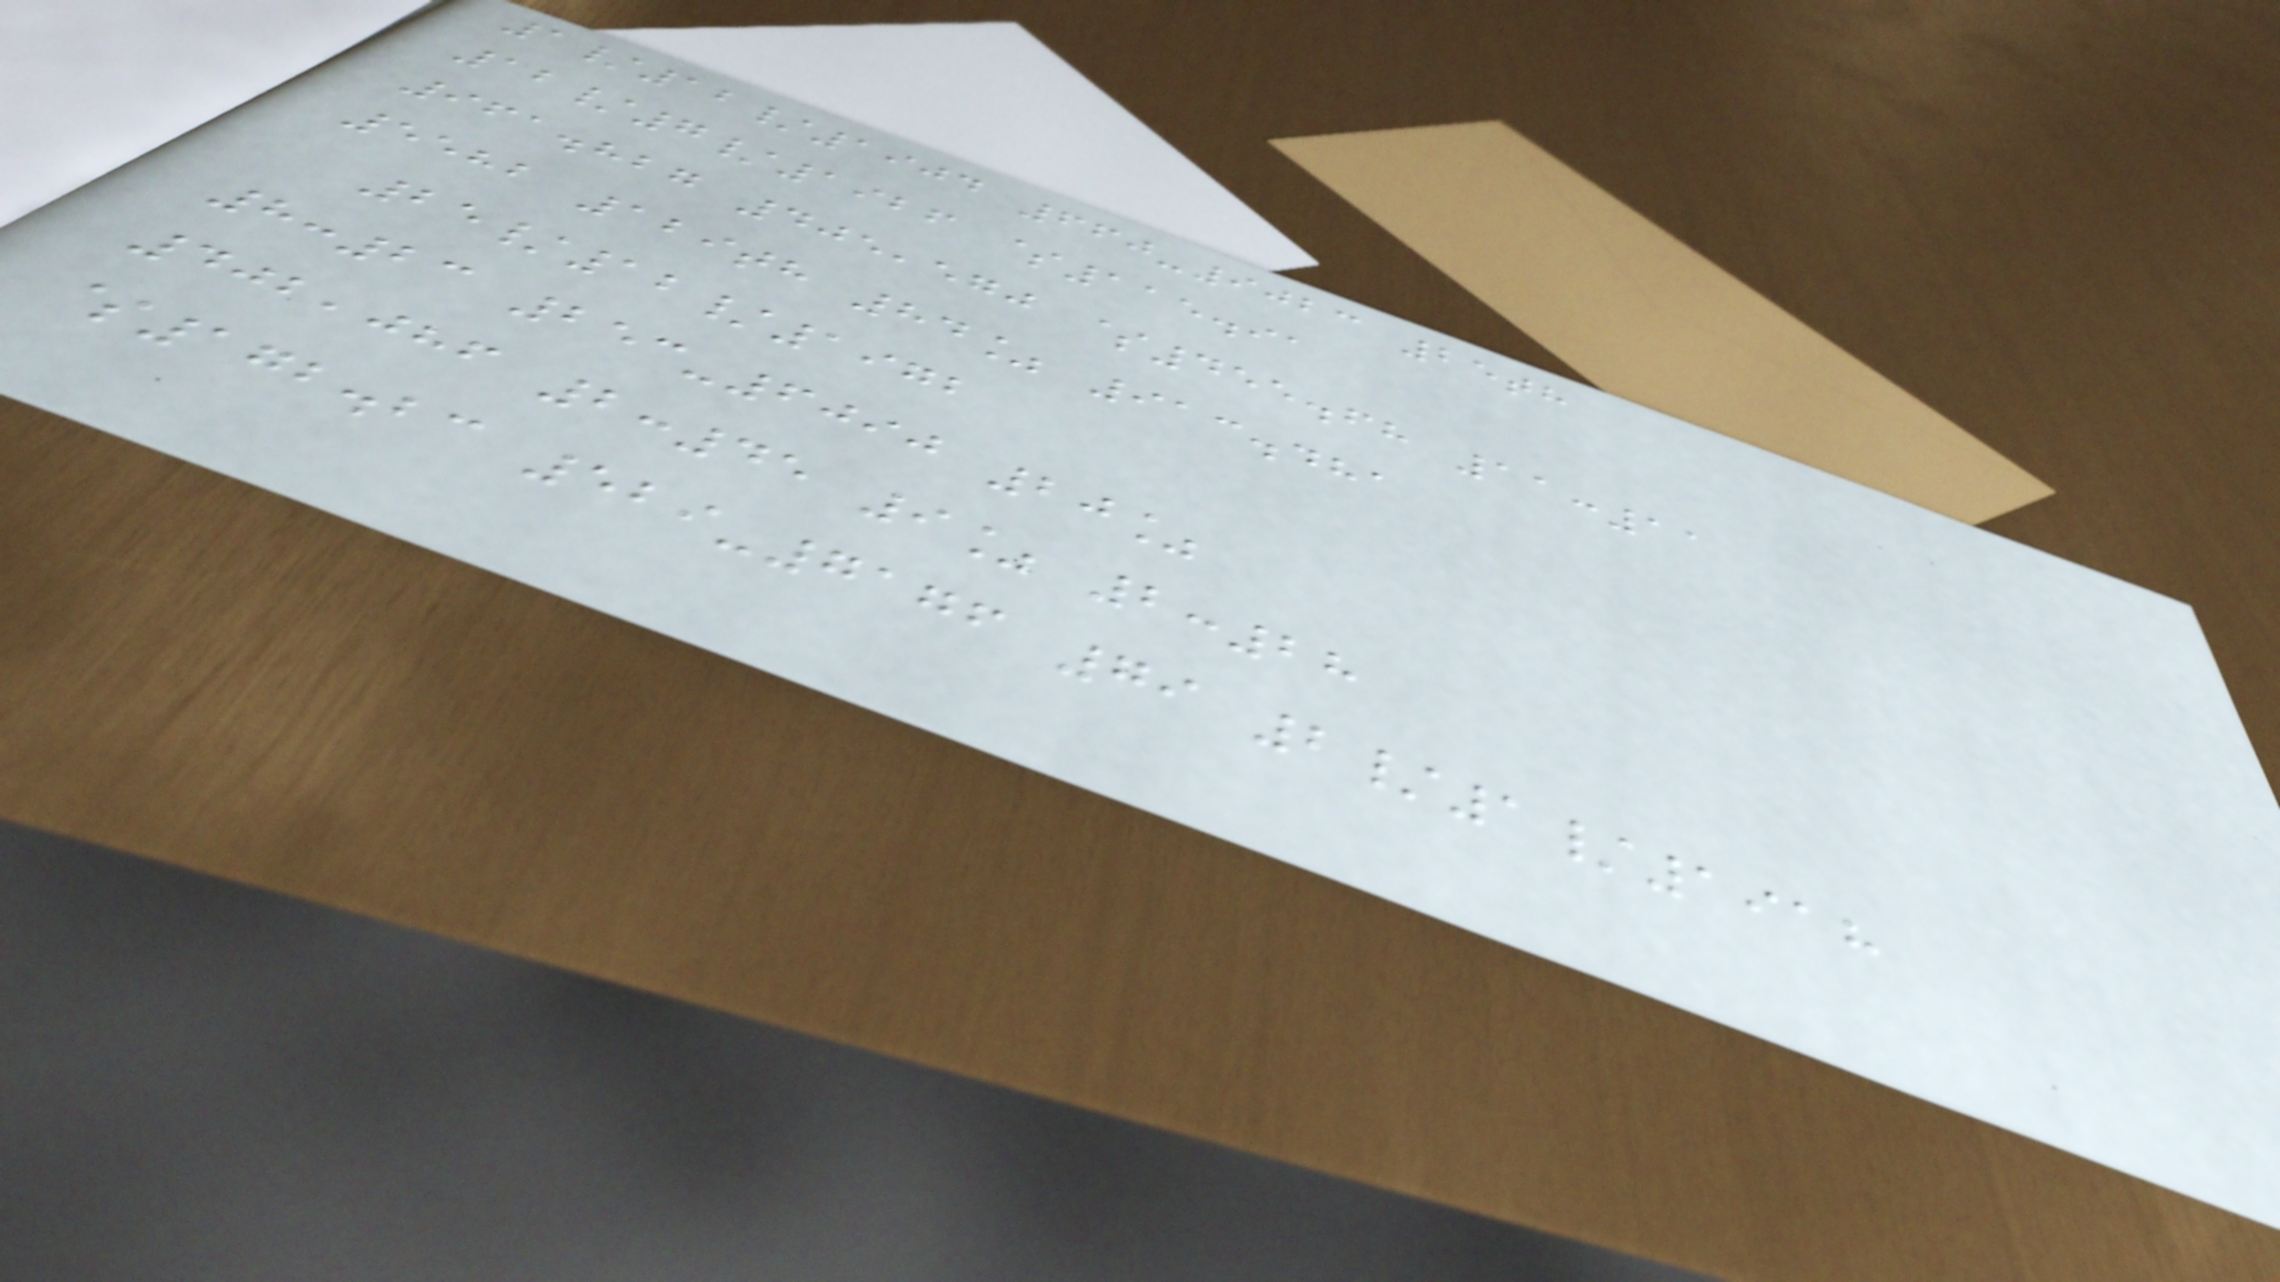1/12/1904 660-9023 25th
12/7/1926 $115.91
961.827 405,570 $455.68 11:11
5582 129th 84% 913.481
25/12/1972
8:23 253-6090 20%
402,086 2:45 9% 2:28
$172.23 529-7176 79 2/1/1918
